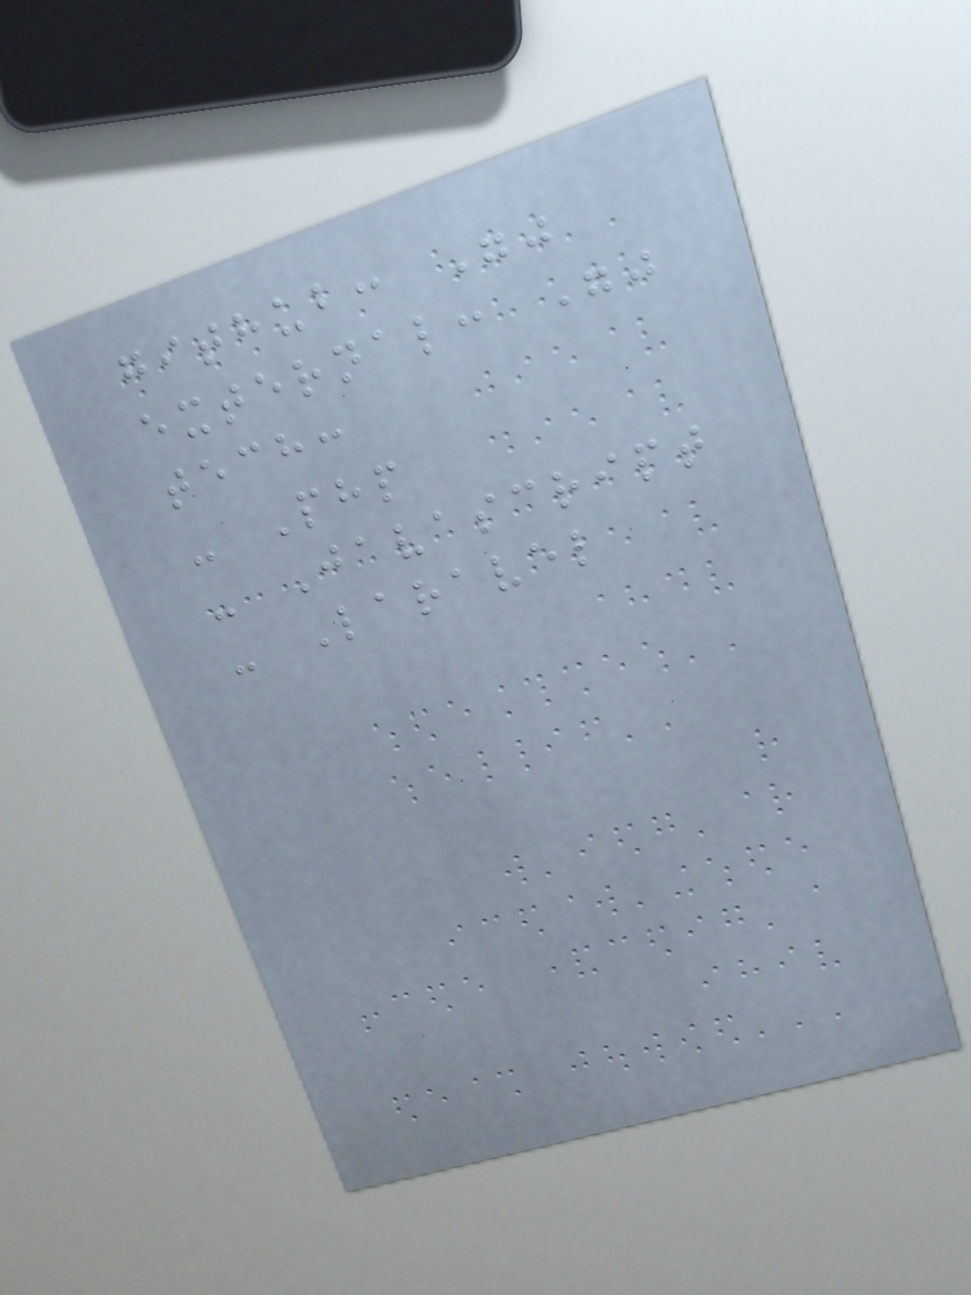github: ""
external: ""
tech:
- Php
- Javascript
- Laravel
